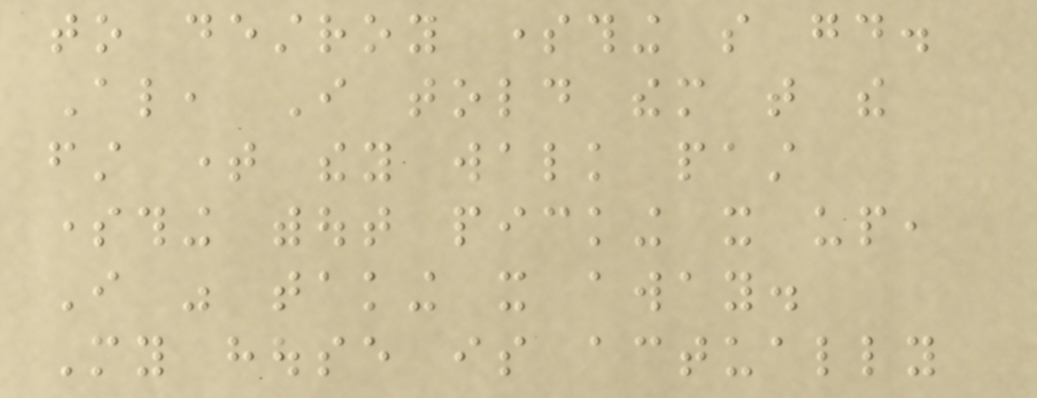to destroy something so good.
Also, I told them that the
first time they walk past
something without picking it up,
I was taking it away.
My house is actually
